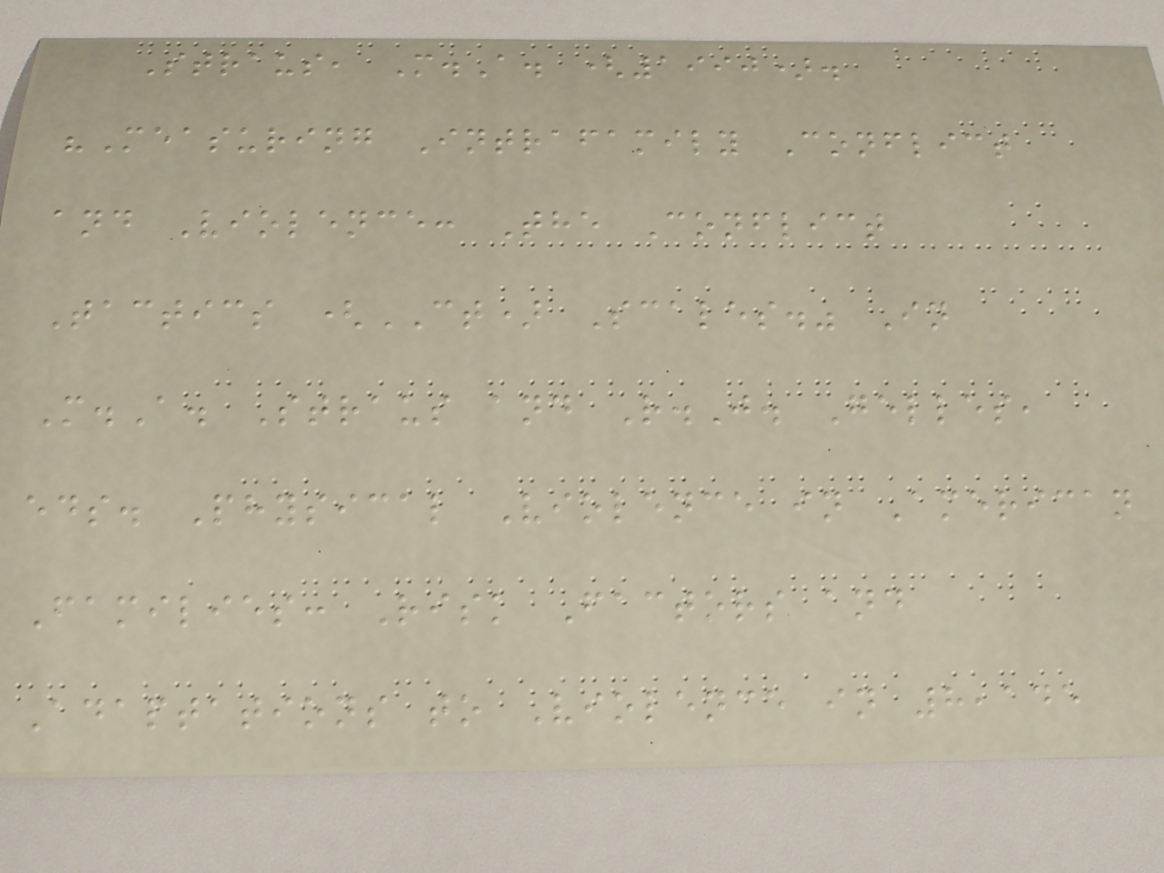Straus, M.A. (1990).
"Measuring Intrafamily Conflict
and Violence: The Conflict
Tactics (CT) Scales." In
M.A. Straus and R.J. Gelles,
eds. Physical Violence in American
Families: Risk Factors and
Adaptations to Violence in 8,145
